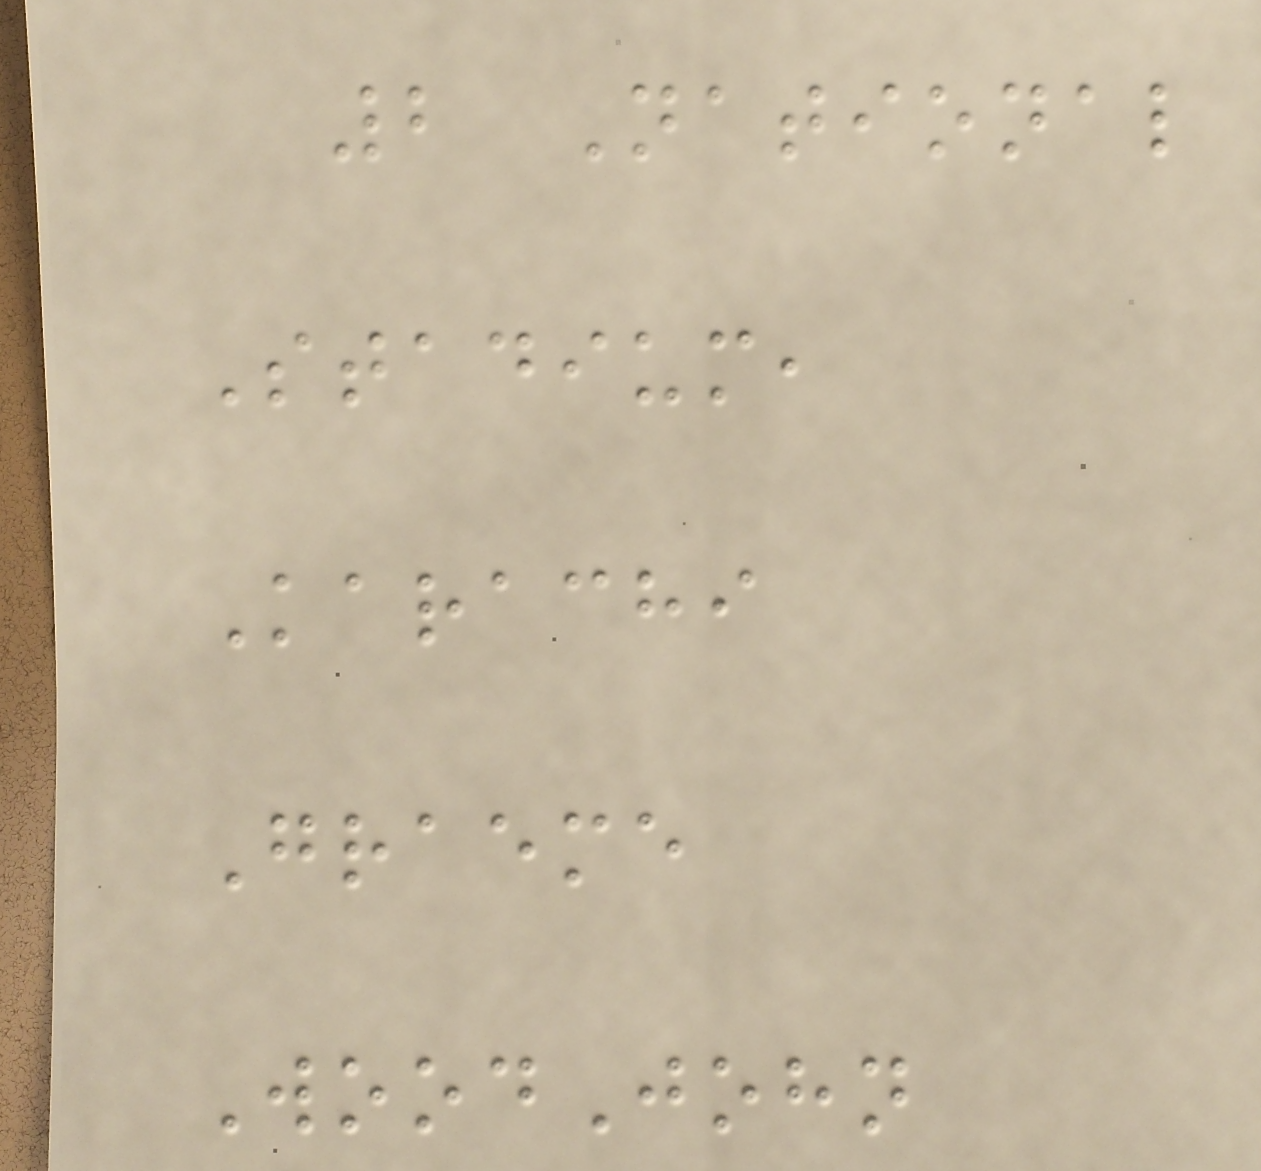2 National
Stadium,
Karachi
Graeme
WoodJohn
